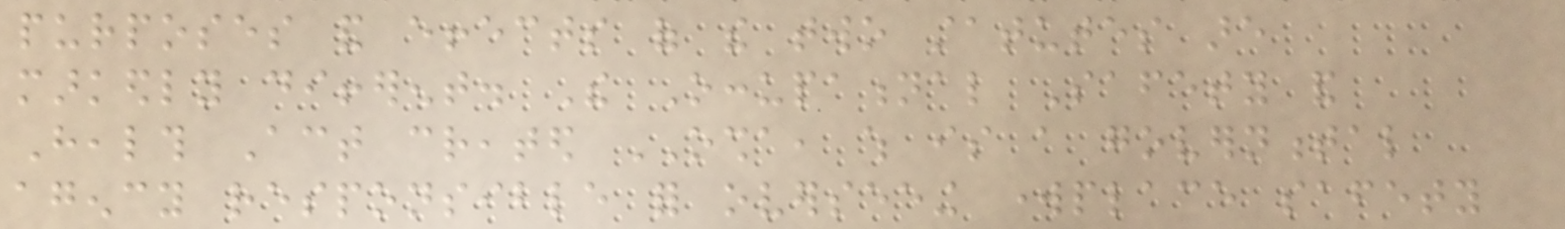purposes and effects of the two statutes are
markedly different. The Occupational Safety and
Health Act created OSHA, which is a governmental
agency responsible for overseeing workplace safety
